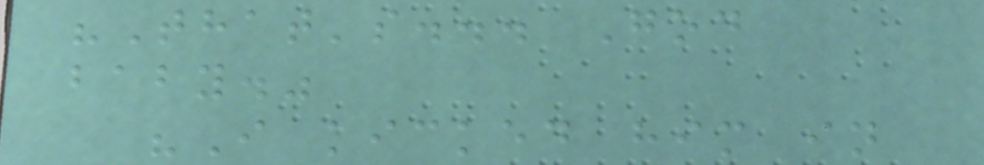"That's... God
baby."
"I kicked him in
